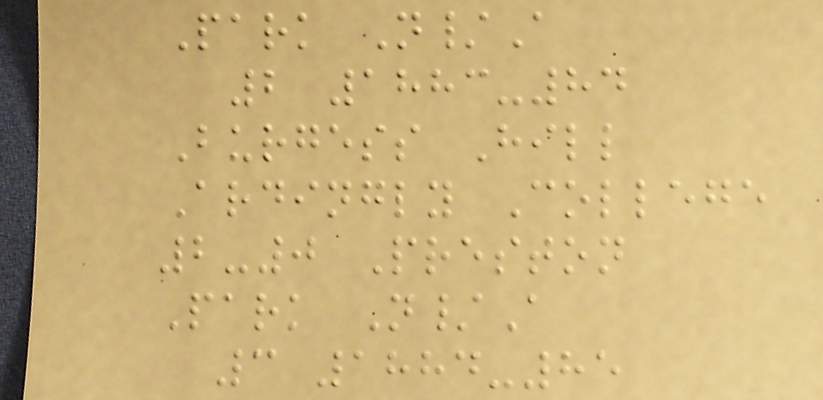Park N/A
2 1883-84
Burgess Hill
Ardingly College
2-0 Preston
Park N/A
3 1884-85
